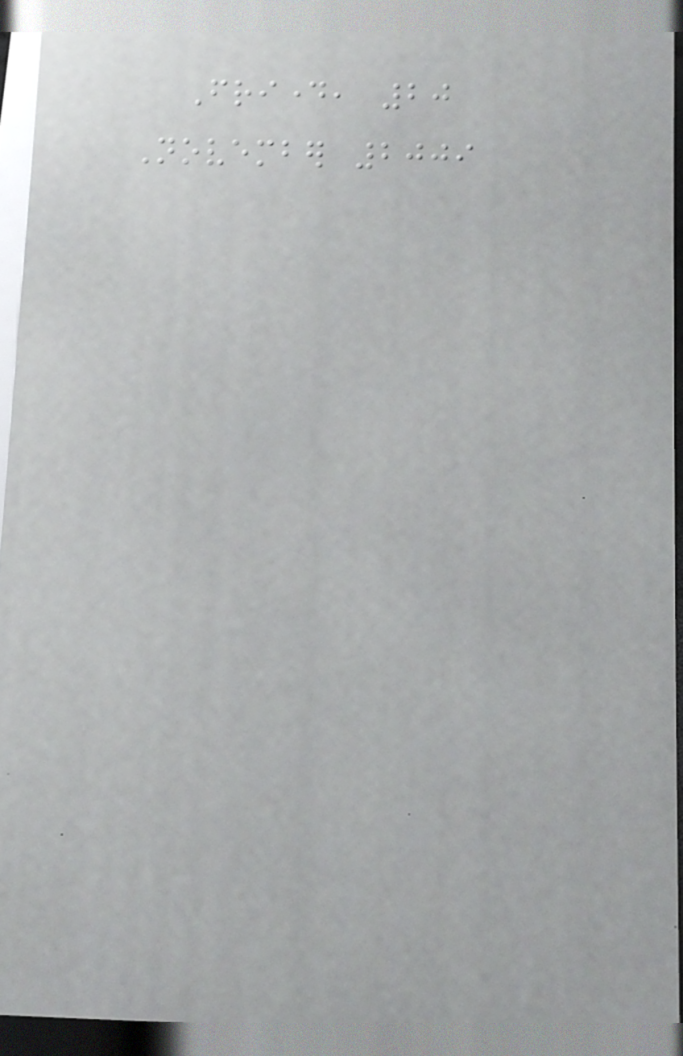Friday, 20
November 2009
